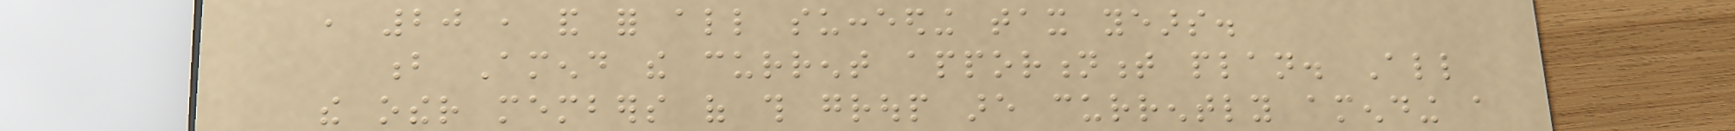, 20 , and for all succeeding tax years.
b Amend the current apportionment plan. All
the other members of this group are currently amending a
